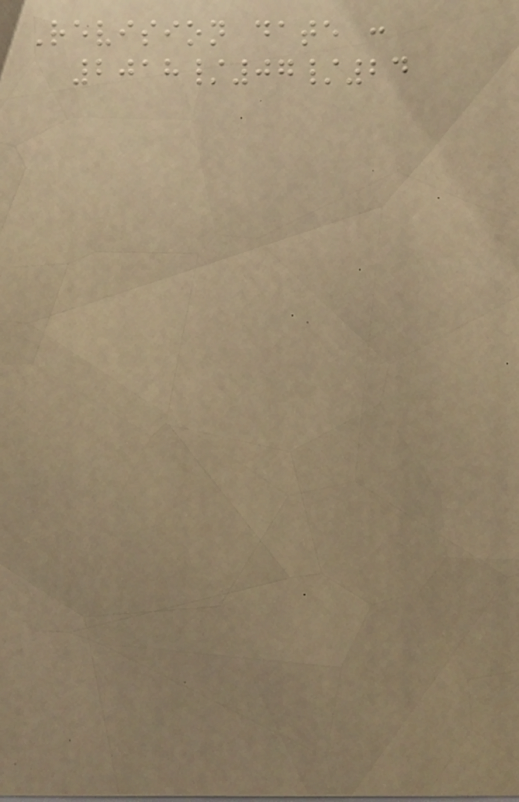Revision date :
2018/07/24
